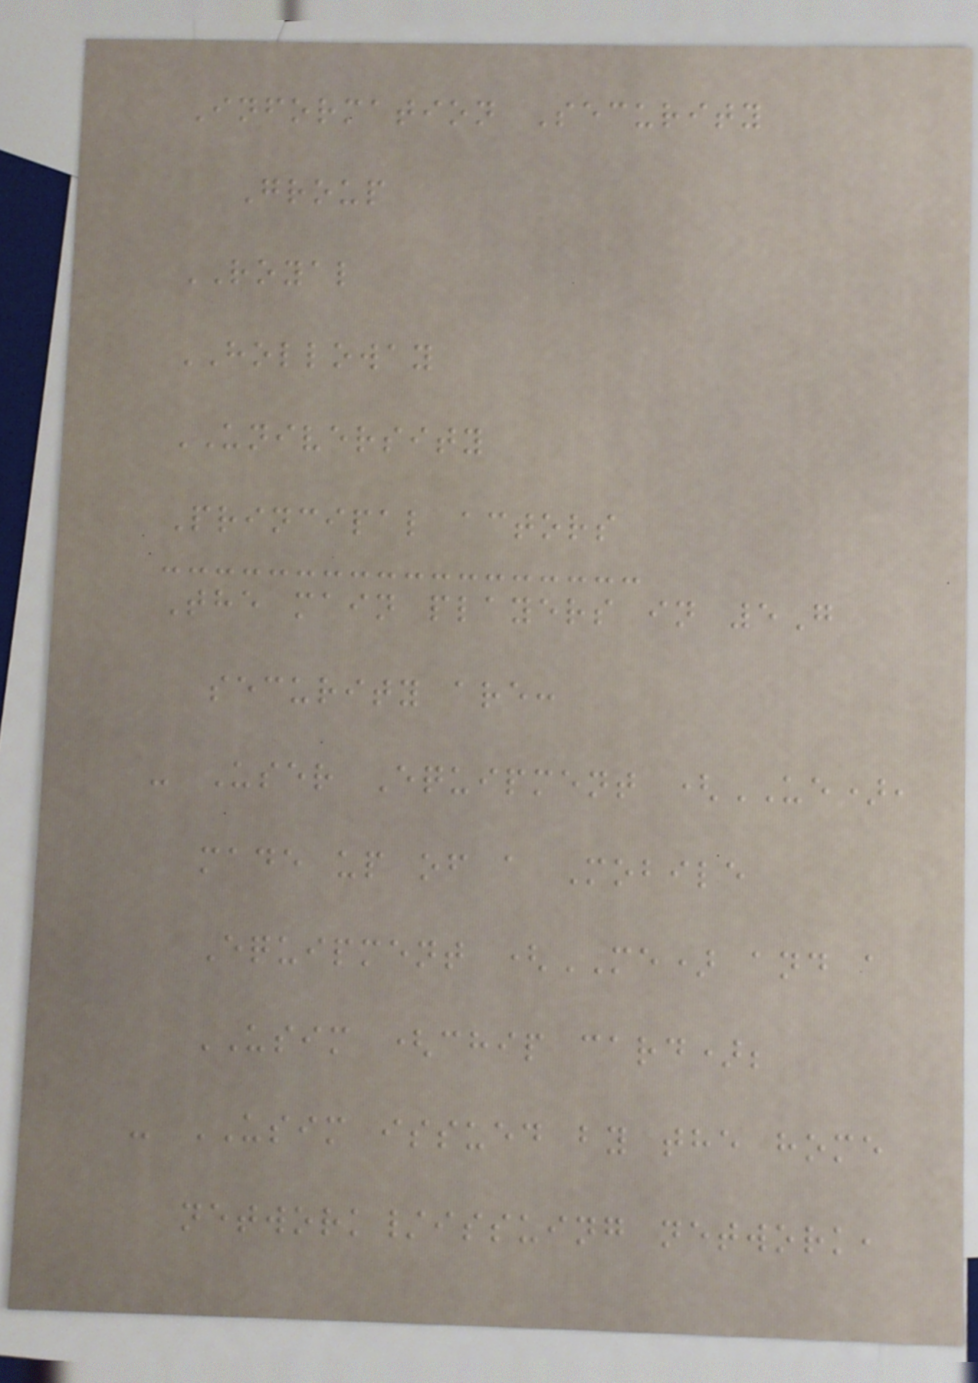Information Security
Group
ROYAL
HOLLOWAY
UNIVERSITY
Principal actors
The main players in 5G
security are:
- User Equipment (UE),
made up of a Mobile
Equipment (ME) and a
USIM (chip card);
- USIM issued by the home
network/issuing network,
